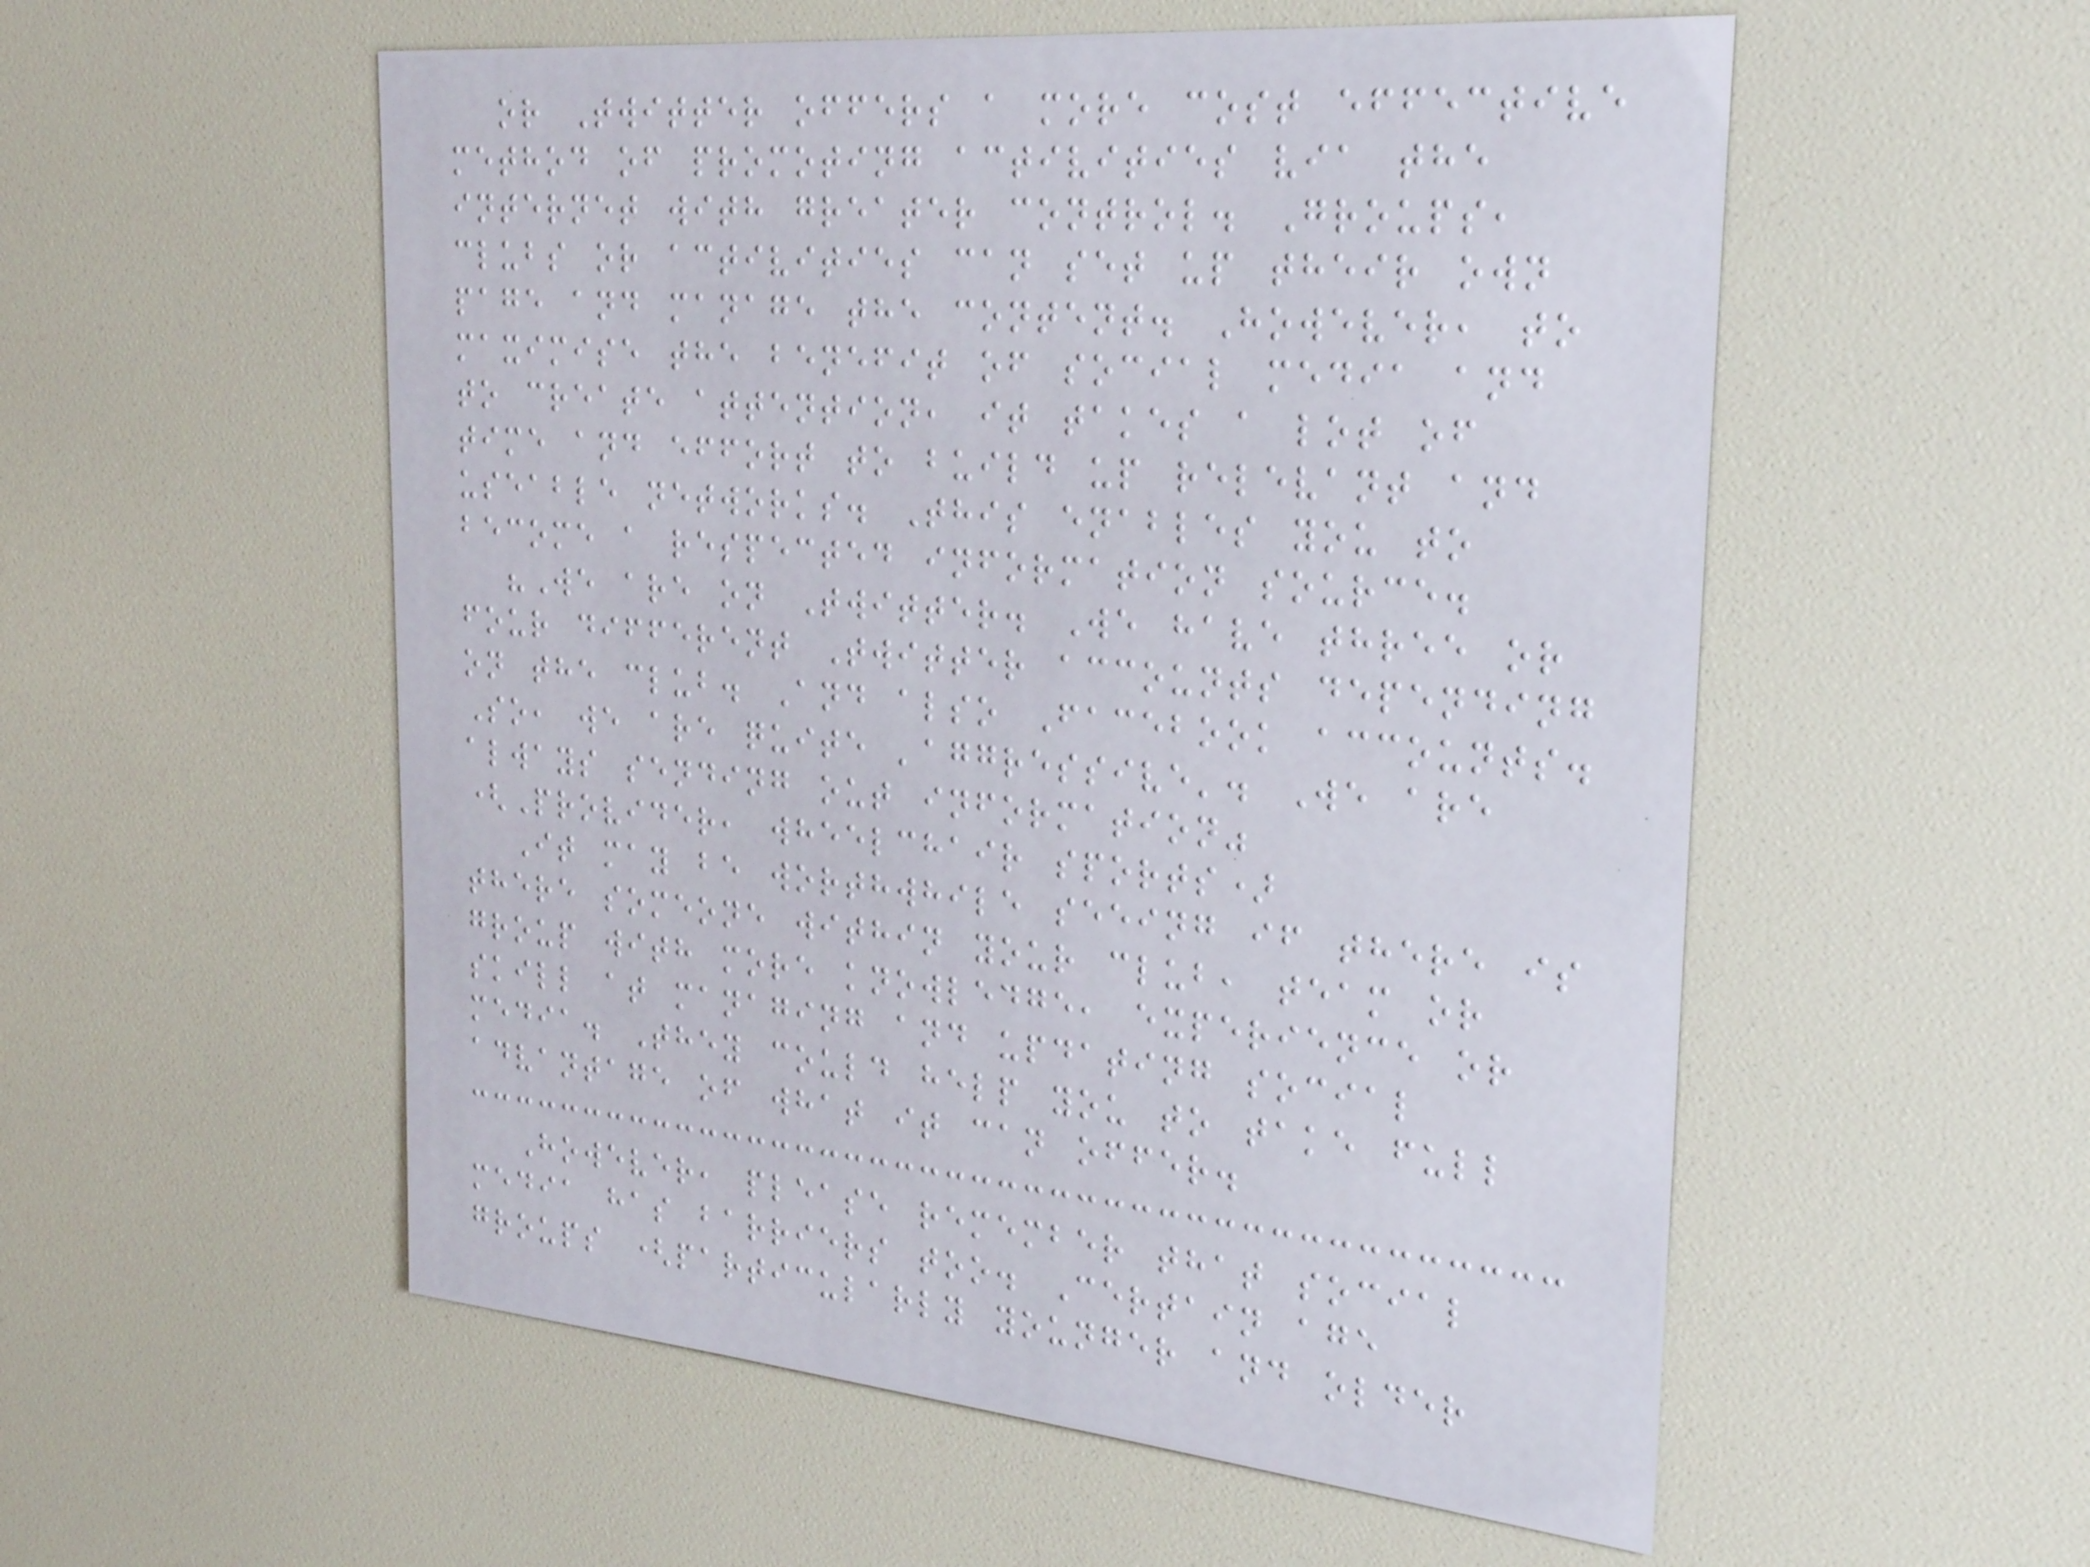or Twitter offers a more cost effective
method of promoting activities via the
internet with greater control. Groups,
clubs or activities can set up their own
page and manage the content. However, to
maximise the benefit of social media and
to create attention, it takes a lot of
time and effort to build up relevant and
useable networks. This enables you to
become a respected information source.
"We are on Twitter. We have three or
four different Twitter accounts depending
on the club. And also Facebook accounts.
So, we are quite 'aggressive'. We are
always sending out information"
(Provider, wheelchair sports)
It may be worthwhile seeing if there is
there someone within your club, team or
group with more knowledge, experience or
skill at managing and updating social
media. They could help you to take full
advantage of what it can offer.
However, please remember that social
media has barriers too. Certain age
groups (particularly younger and older
